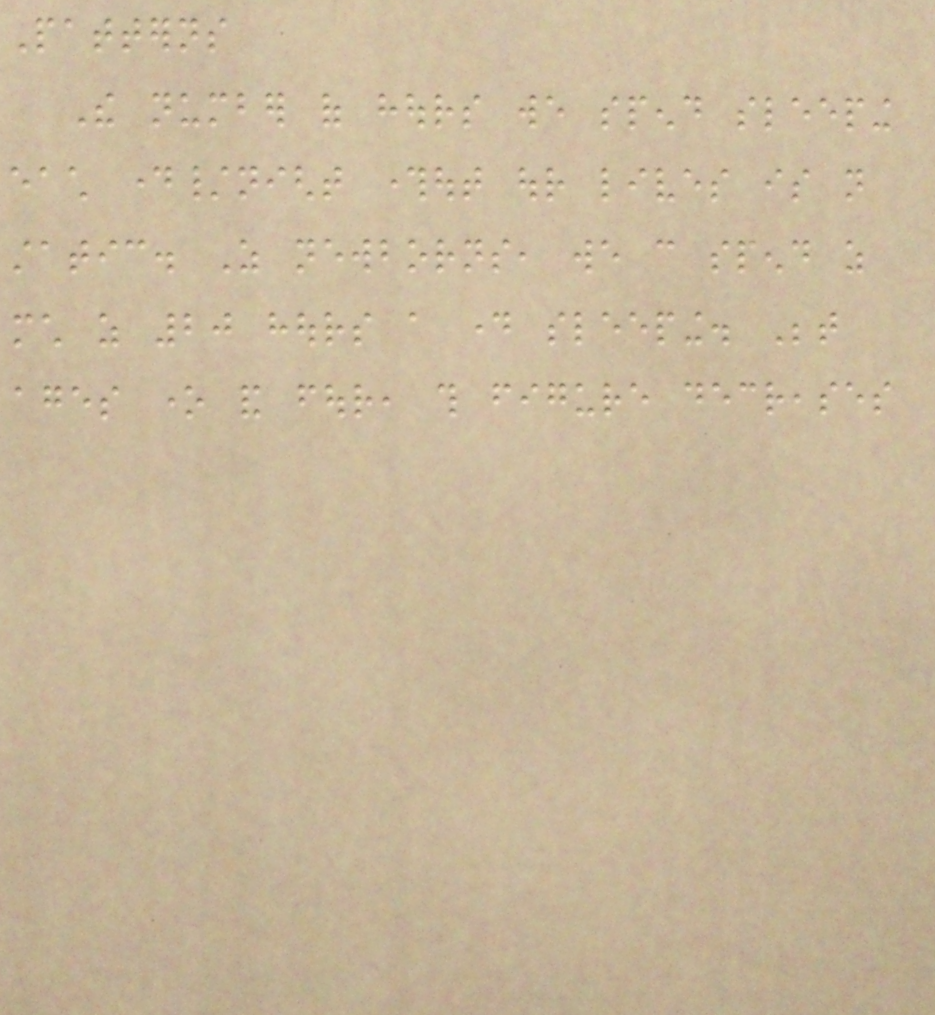Patterns
The number of hours we spend sleeping
each day/night throughout our lives is not
static. As newborns, we can spend as
much as 20 hours a day sleeping. Between
ages one and four, this figure decreases
